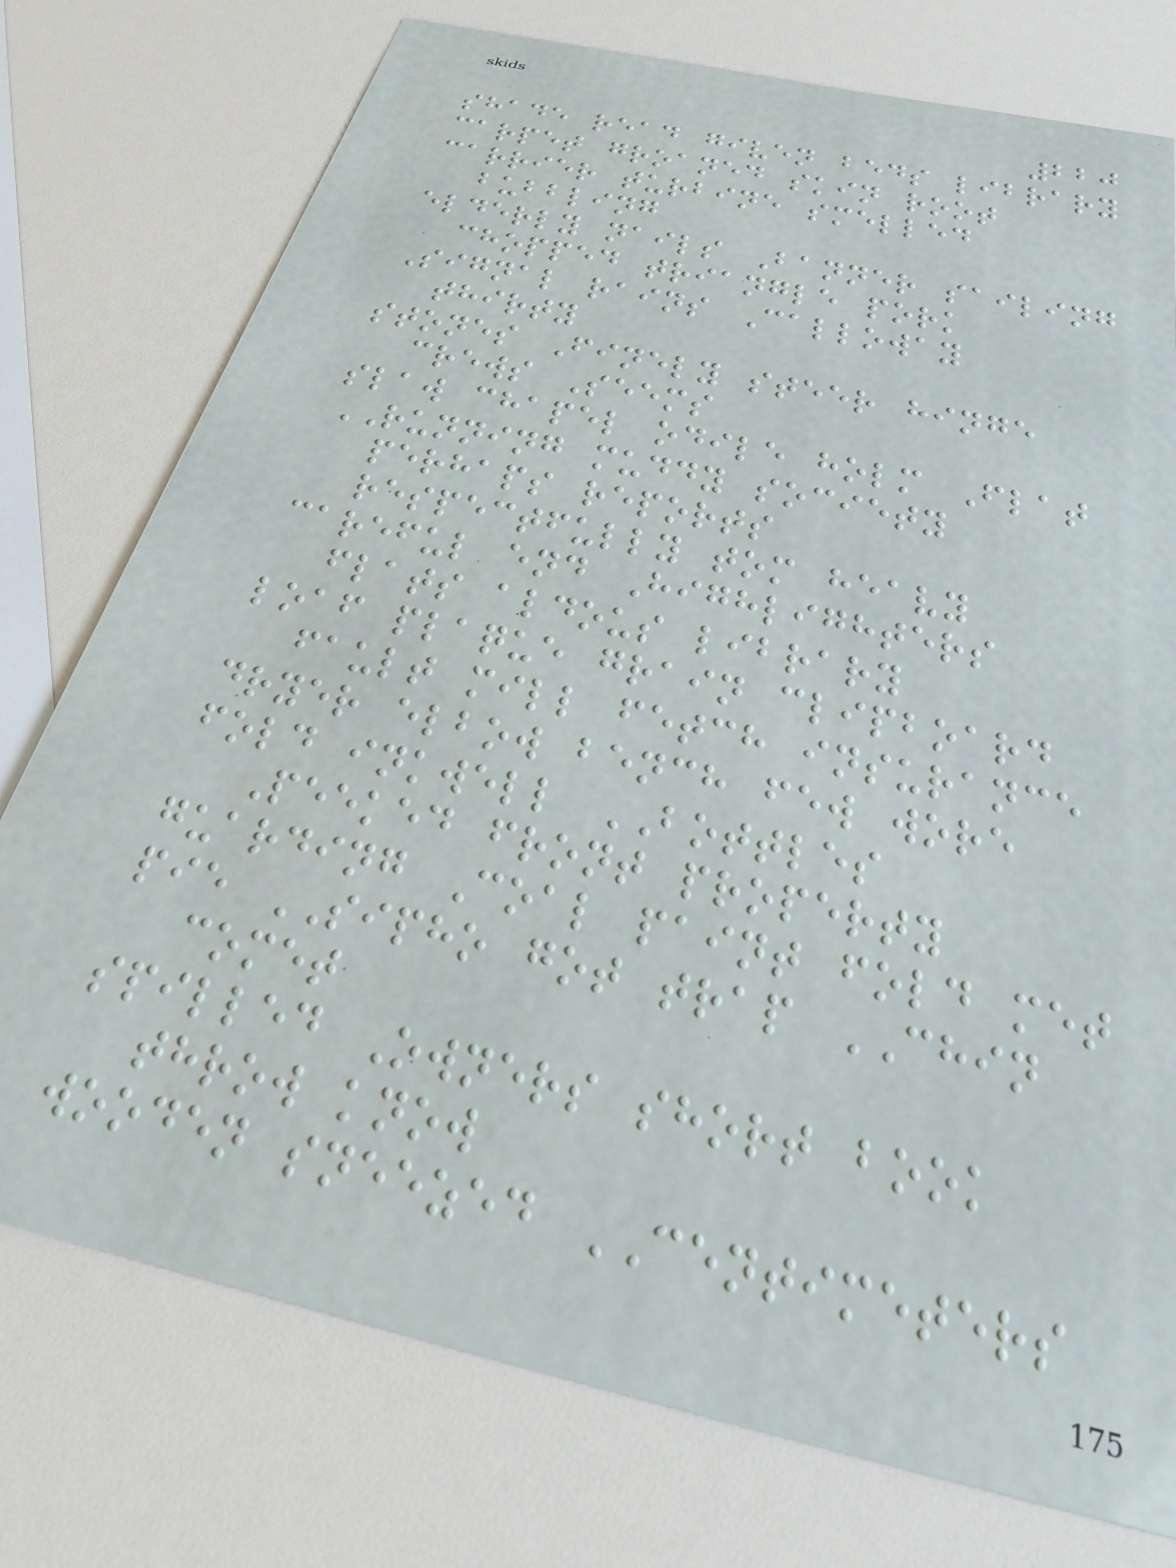220
shade read given beds library
carpet groaned skin root
carrier turbine smelled
bubbling
elderly nails Banner sailing
chopped triangle pork
Signal rains Calloway
thirty
stones Finely steer hinge
crews Seems
slaw chapel odile holm Flat
RUNNING muddy society
perhaps reports
respectfully tom heavy
careful end Highlighters
flats aldous library
loaf plaque grain clipboard
fault mill fetch insurance
dryer elbow bench few wore
fold inkwell BOTTLES
Peeked front property
guarding Coal paint fold met
pie SIPHO got trap CHIN
comet
spilled Owners short book
throw know
wooden sneezed CENTIMETERS
